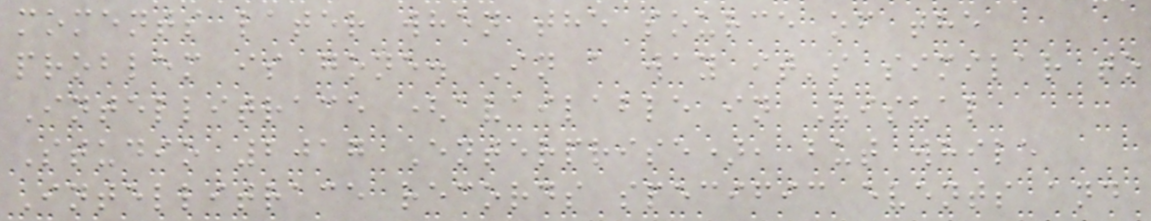moments later when the source of the
problem is gone. In a way it's similar to
Intellitrace (available in Visual
Studio 2017 Enterprise), but while
Intellitrace records specific events and
